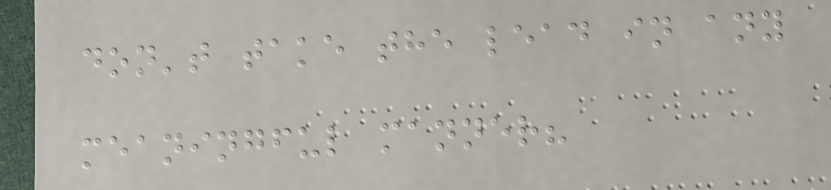don't take the lead in any
meaningful manner?
